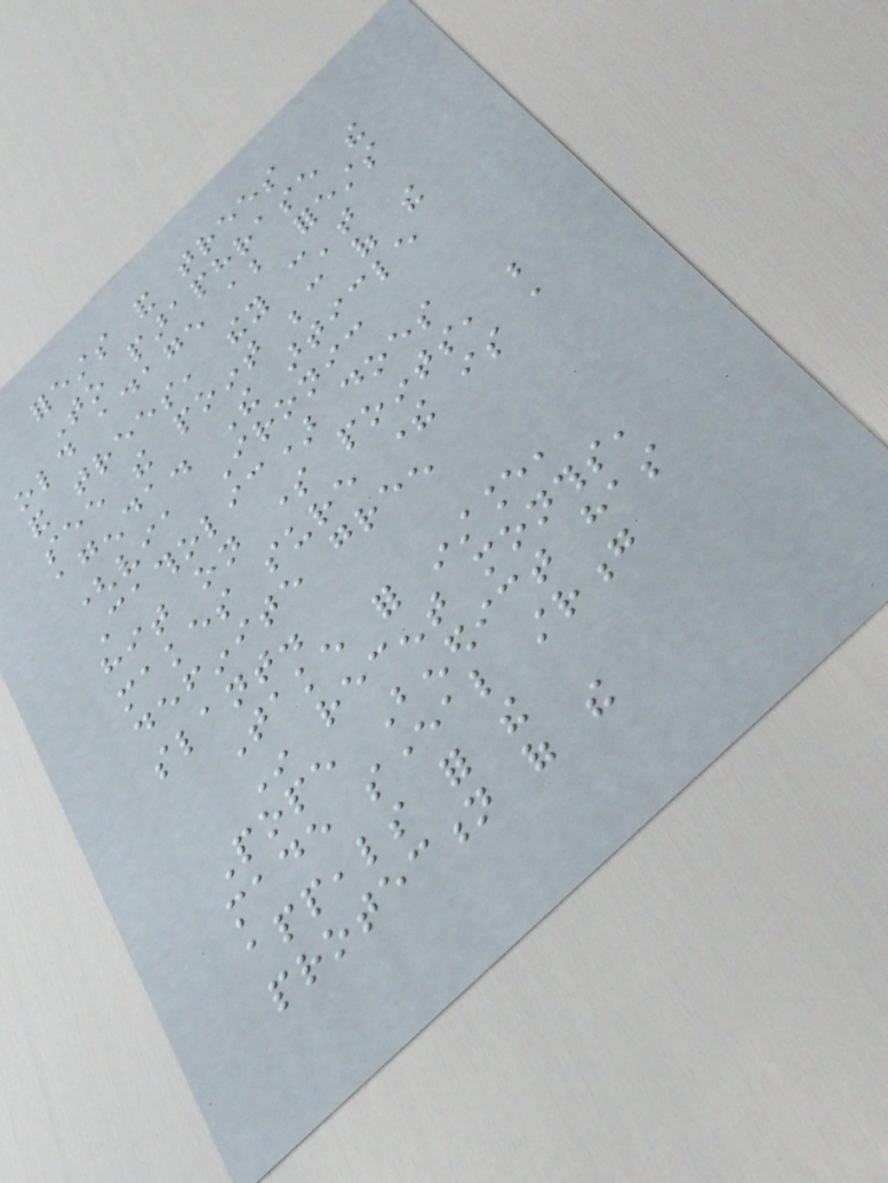forests and trees
To paraphrase the
old adage about forests
and trees, they can't
see the point because of the
agenda. The article
(via Ironic
Catholic) does
hit on some points, but
makes sure there is a
definite green
slant.
Take for instance,
In recent months,
Pope Benedict has
made several strong
appeals for the
protection of the
